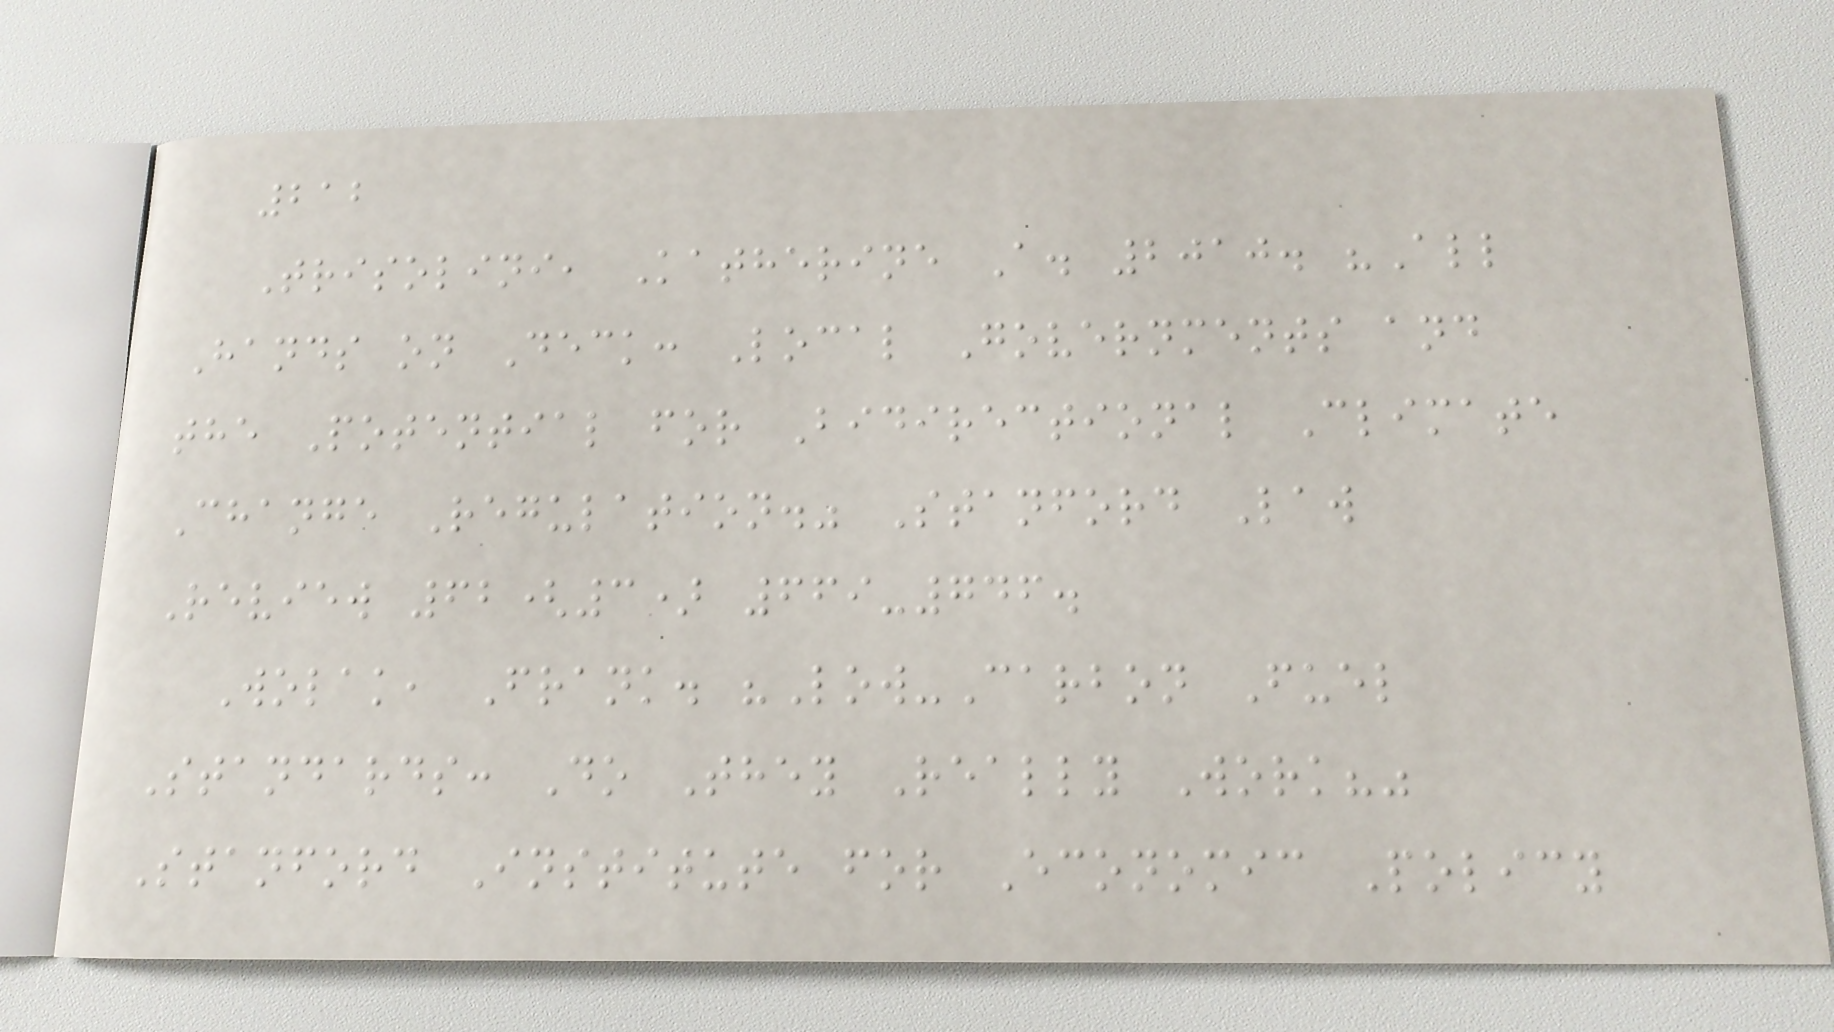212
Trisolini, Katherine A. 2010. "All
Hands on Deck: Local Governments and
the Potential for Bidirectional Climate
Change Regulation." Stanford Law
Review 62(3) 669-746.
Wolak, Frank. "Low-Carbon Fuel
Standards: Do They Really Work?"
Stanford Institute for Economic Policy
